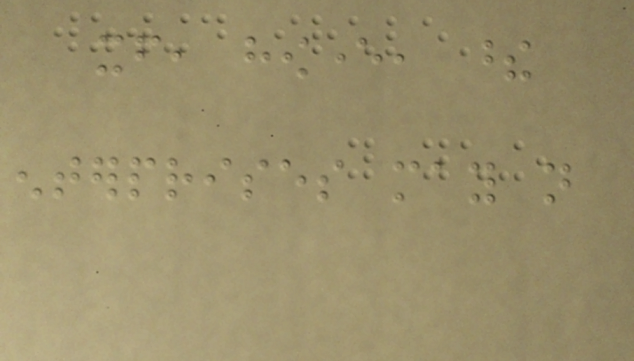itself, however, these
enterprises may not
